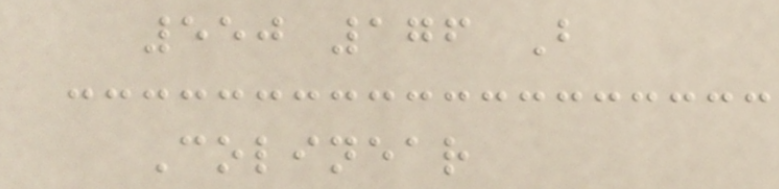550 176 B
Colinear
